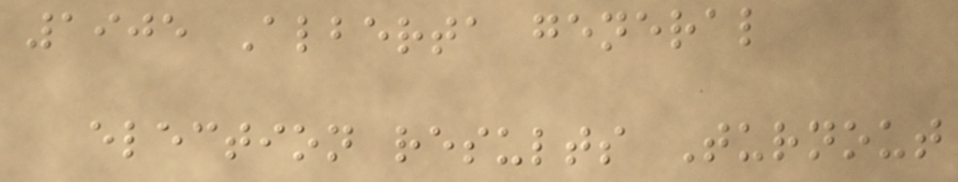1905 Alberta general
election results Turnout
